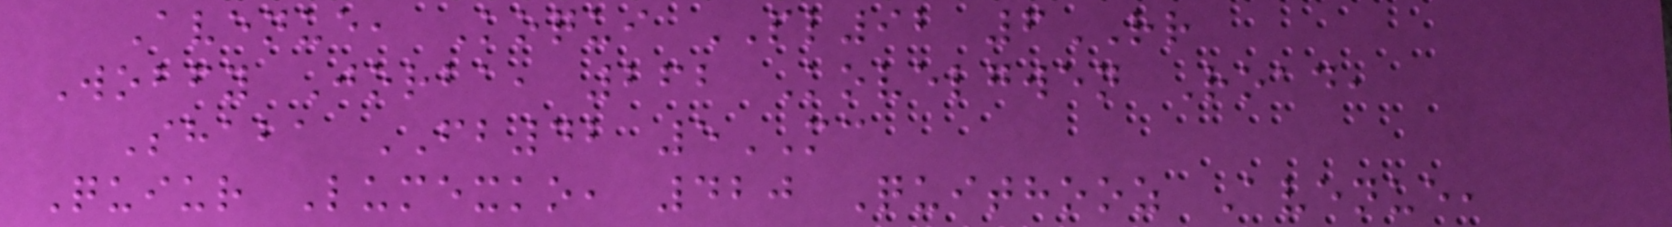Avenue, Koqui PL92 6RR
Wobfy Jorba, 262 Kovelgwen Road,
Shaba FB42 5MC
Quiur Lumexko, 420 Quithooz Avenue,
